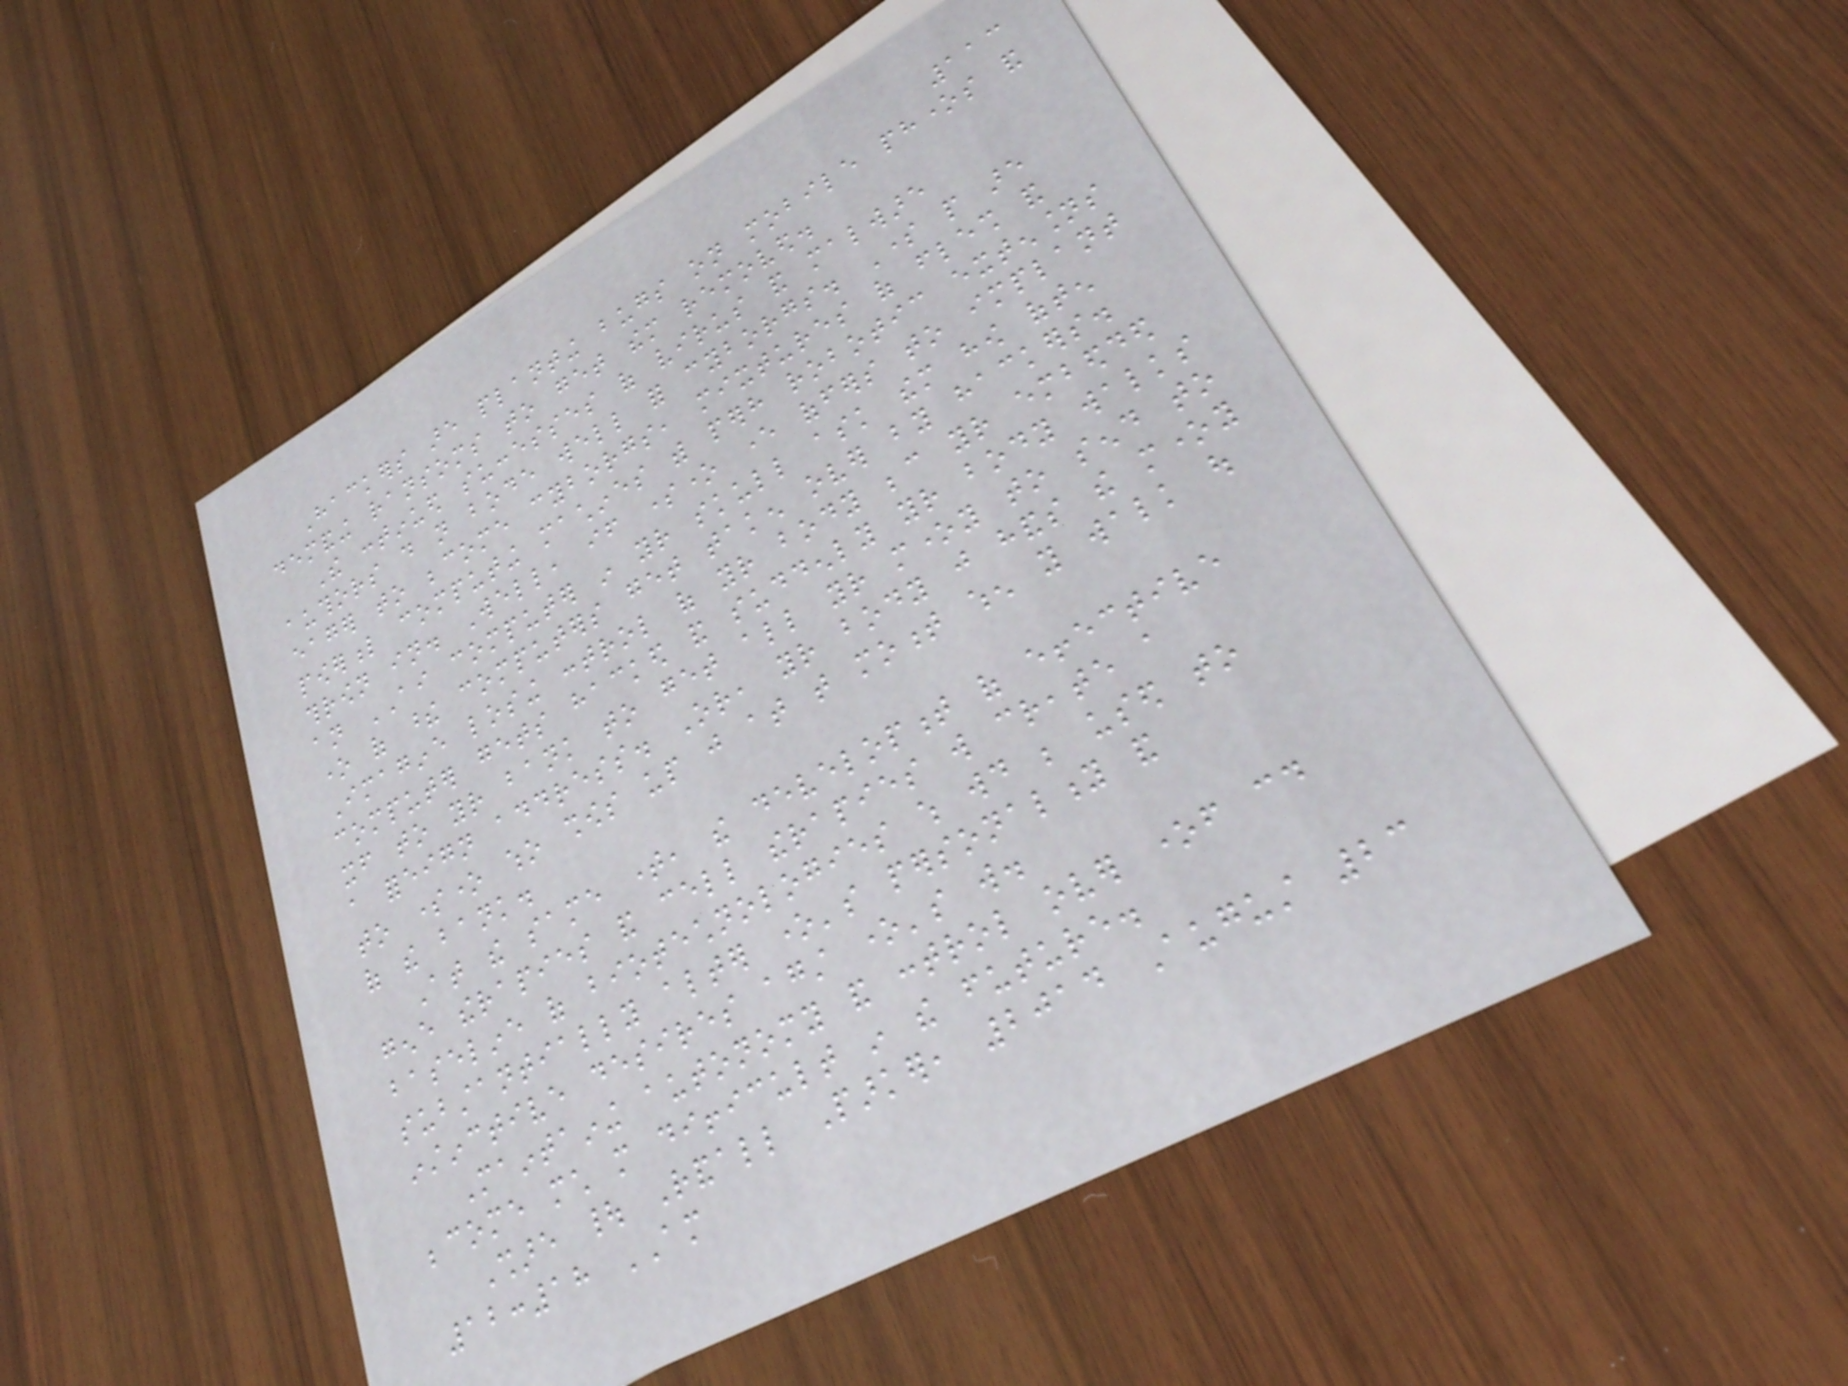113
Hackers are planting bugs on mobile phones and
demanding ransoms to get them removed.
The continued successes of virus and malware
authors do not bode well for cyborgs. Some people are
eager to become cyborgs, mixtures of flesh and
powerful computing machines with perhaps robotic extensions
thrown in. Well, if someone ever offers to implant
an AI computer in your skull ask them how often
one of these computers get taken over by hackers.
Imagine losing control of your body because your embedded
computer gets hacked and suddenly your body walks
itself to your bank to get all your money to send to
a foreign address. Or, your body just hands the money
to someone who shows up just at that moment when you walk out
of the bank.
At the same time, the development of effective
gene therapies and cell therapies will create a
baseline of biotechnologies which would be used to
substantially alter one's personality and
instinctive desires against one's will.
Maintaining autonomy and control over oneself could
become much more difficult in the future.
Share | Randall Parker, 2014 August 23
12:18 AM
